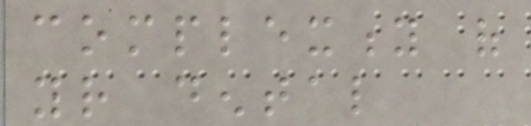complexity of
your dental
